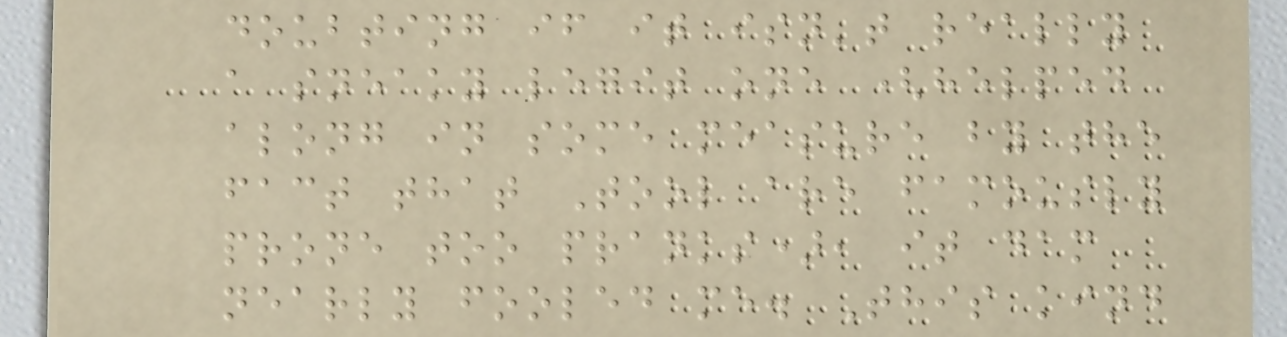doubting if it isn't really
a sneaky legit one (helped
along in some measure by the
fact that Tool are famously
prone too pranks), it dam
nearly fooled me. This kind
